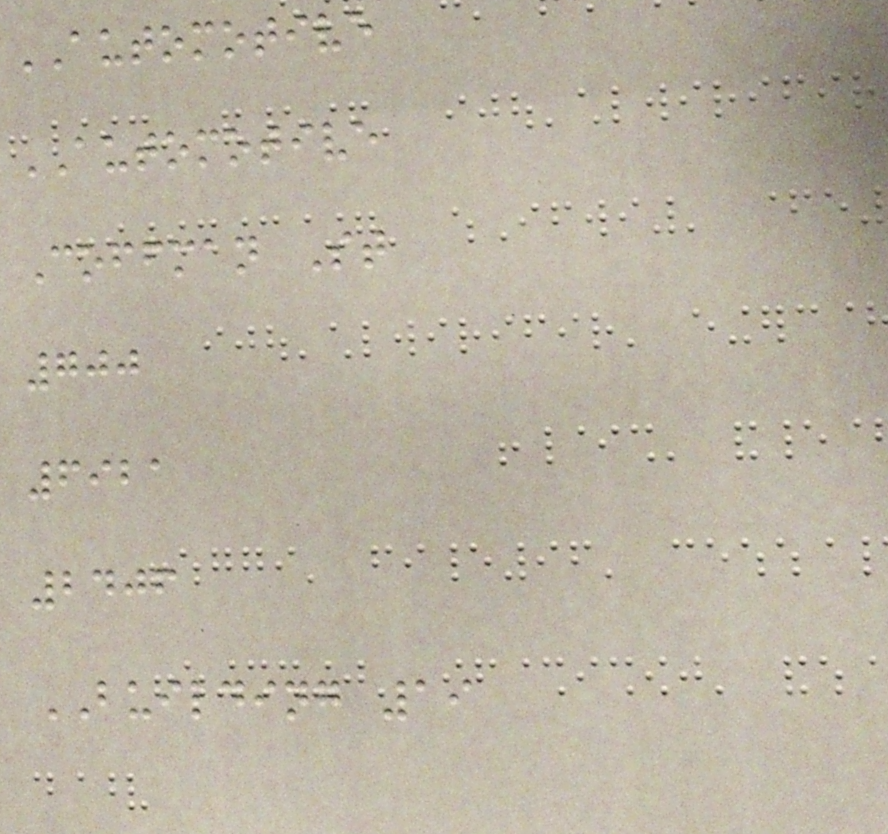AUTOMOTIVE
AUTOMOTIVE
Coffman St
700
6921
2406
BUILDING 19
